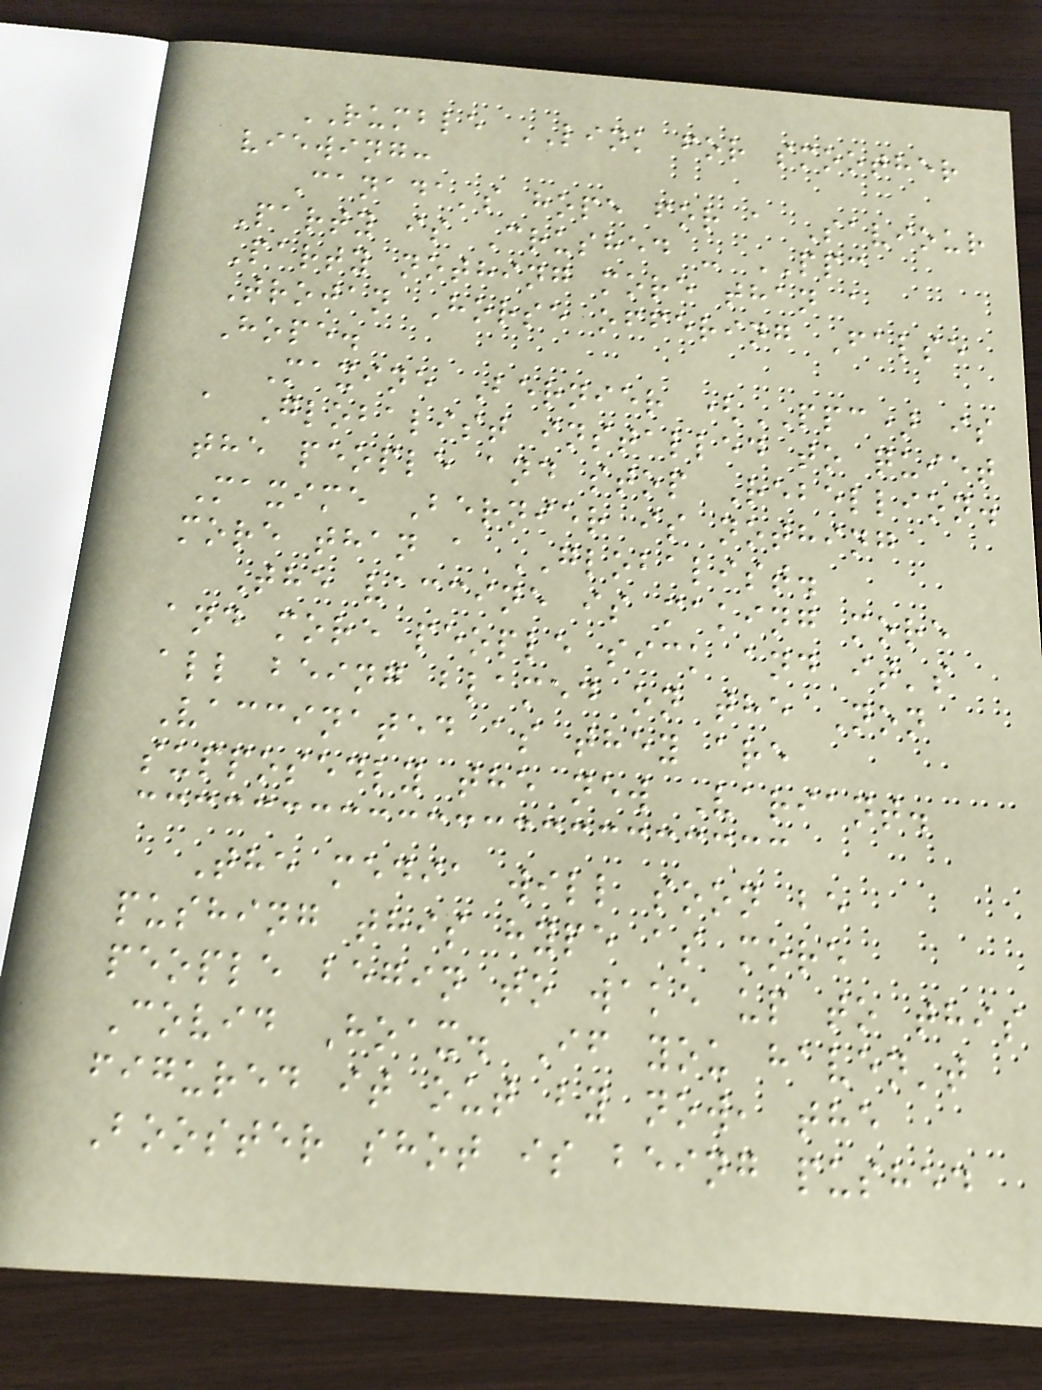RUMBLE LINK for smoother
viewing:
Canada's hope for a Saviour
Party is Crushed - PPC
Party nothing more than a
Trojan Horse offering False
Hope.
Maxine Bernier (PPC) is
a Globalist installed to quiet
the people and stop Rebellion.
Maxime Bernier is nothing
more than a GLOBALIST.
The vaccine is making more
and more people sick and it's
all being blamed on the Non
Vaccinated as they are
supposedly the new Variant.
The media will soon be
pushing this hype as more
people begin to wake up to this
Covid Hoax. If you haven't
figured it out by now, the
Booster shot is being pushed
